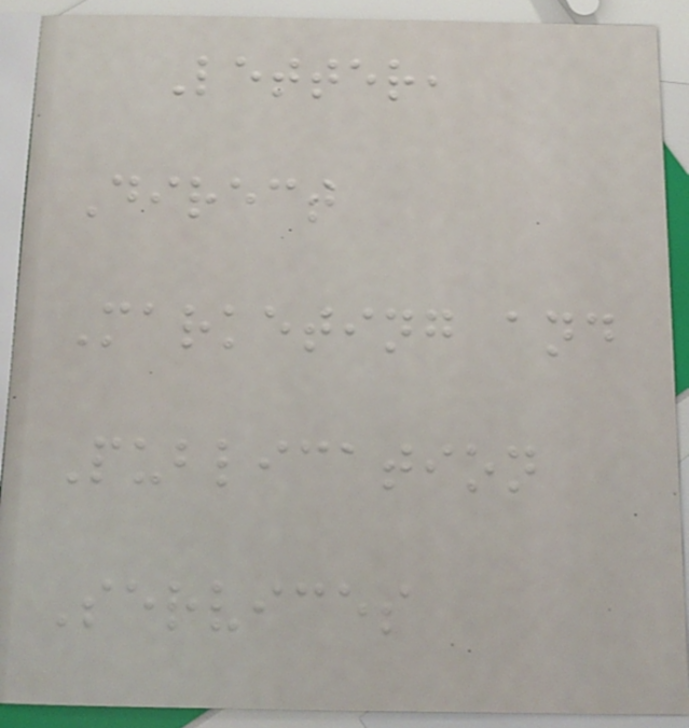Letter,
Direct
Marketing and
Publication
Services
